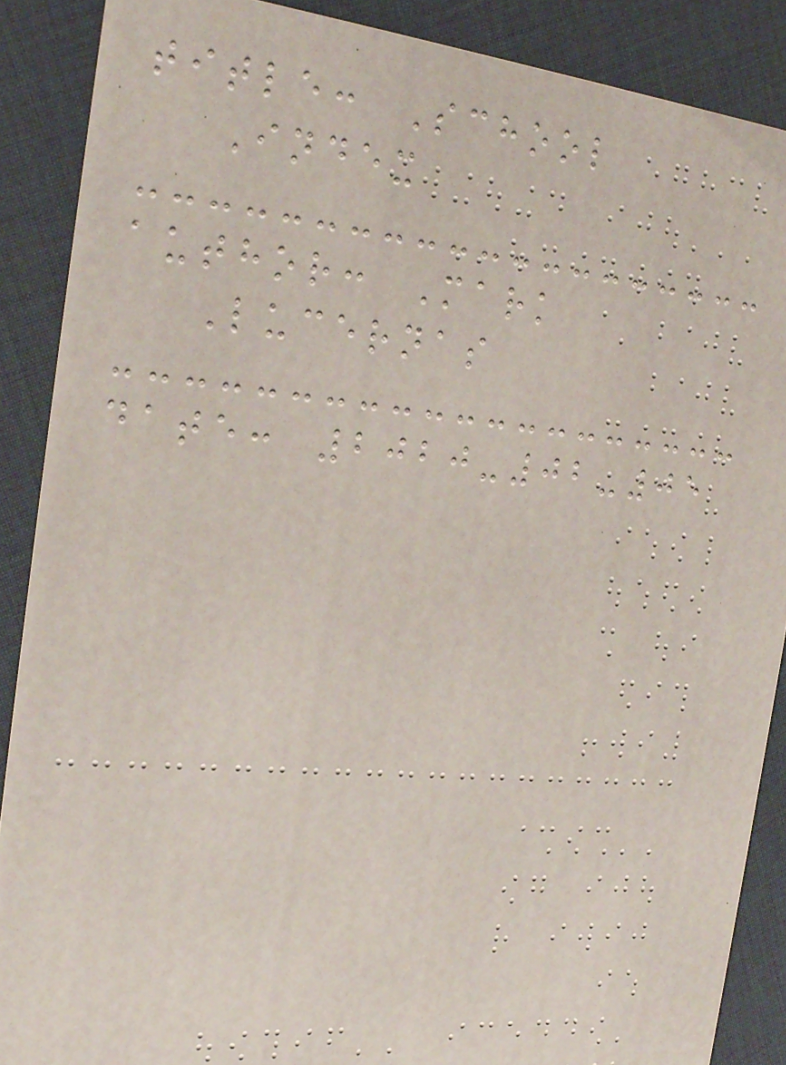title: School
Index
author: Mark
Lucernas
date: 2020-02-05
